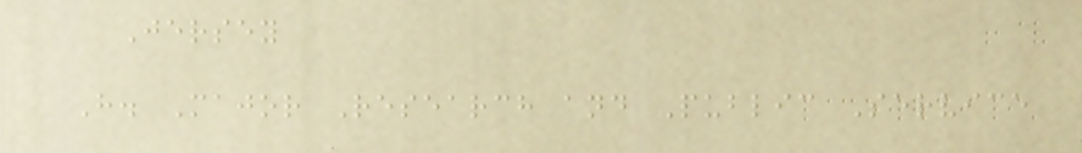Jersey
H. Major Research and Public Service
